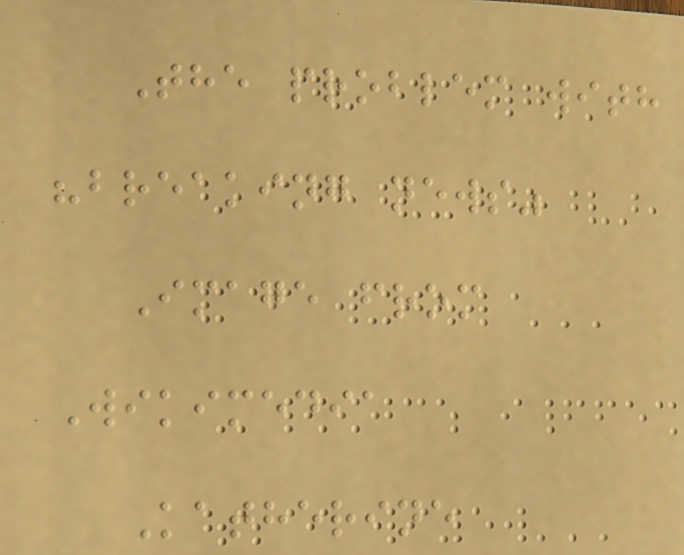The problem with
"breaking news"
Image from
Wikimedia
Katherine
